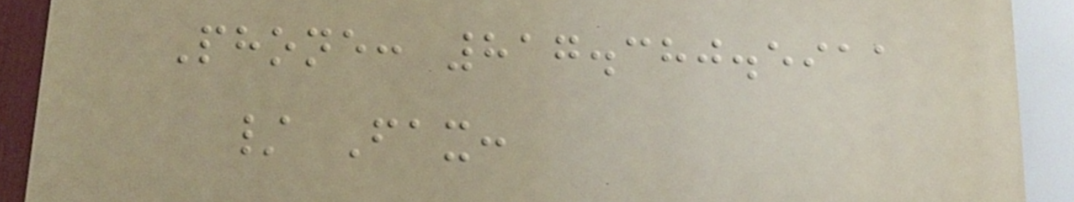Phone: 817.380.5911
/ Fax:
